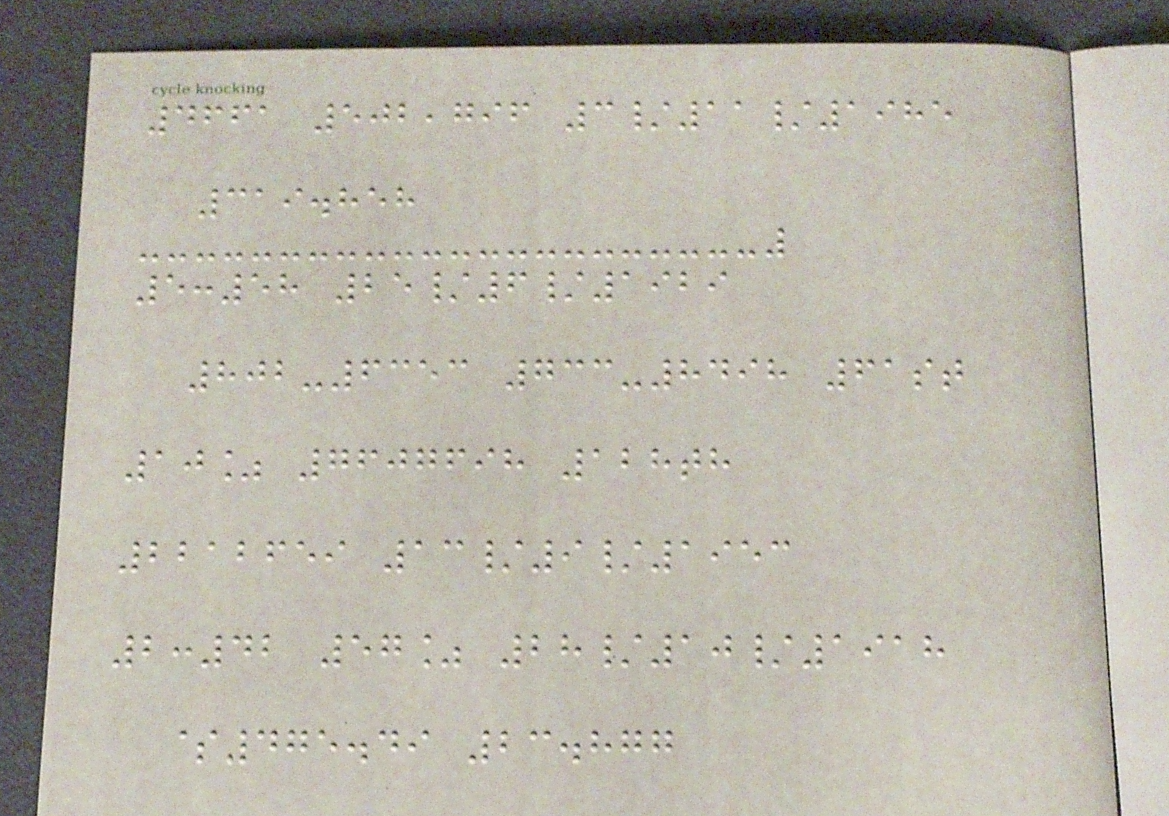4661 502,796 3/11/1985
319.858
5:58 25/6/1929
802-6353 733-8498 61st
10% 7607698 128th
2212659 13/9/1953
2:42 57% 28/10/1918
$475.49 23.877
